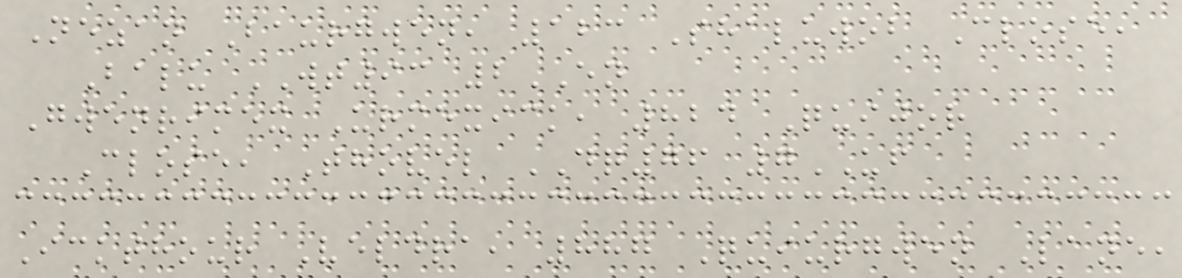Nezan Baurgwen, 123 Shaluwob Close,
Balu WT93 2EN
Gwenrimex Urmexick, 824 Quijor
Close, Thovel DQ76 7UF
Ickthour Veldra, 887 Quiurgwen Lane,
